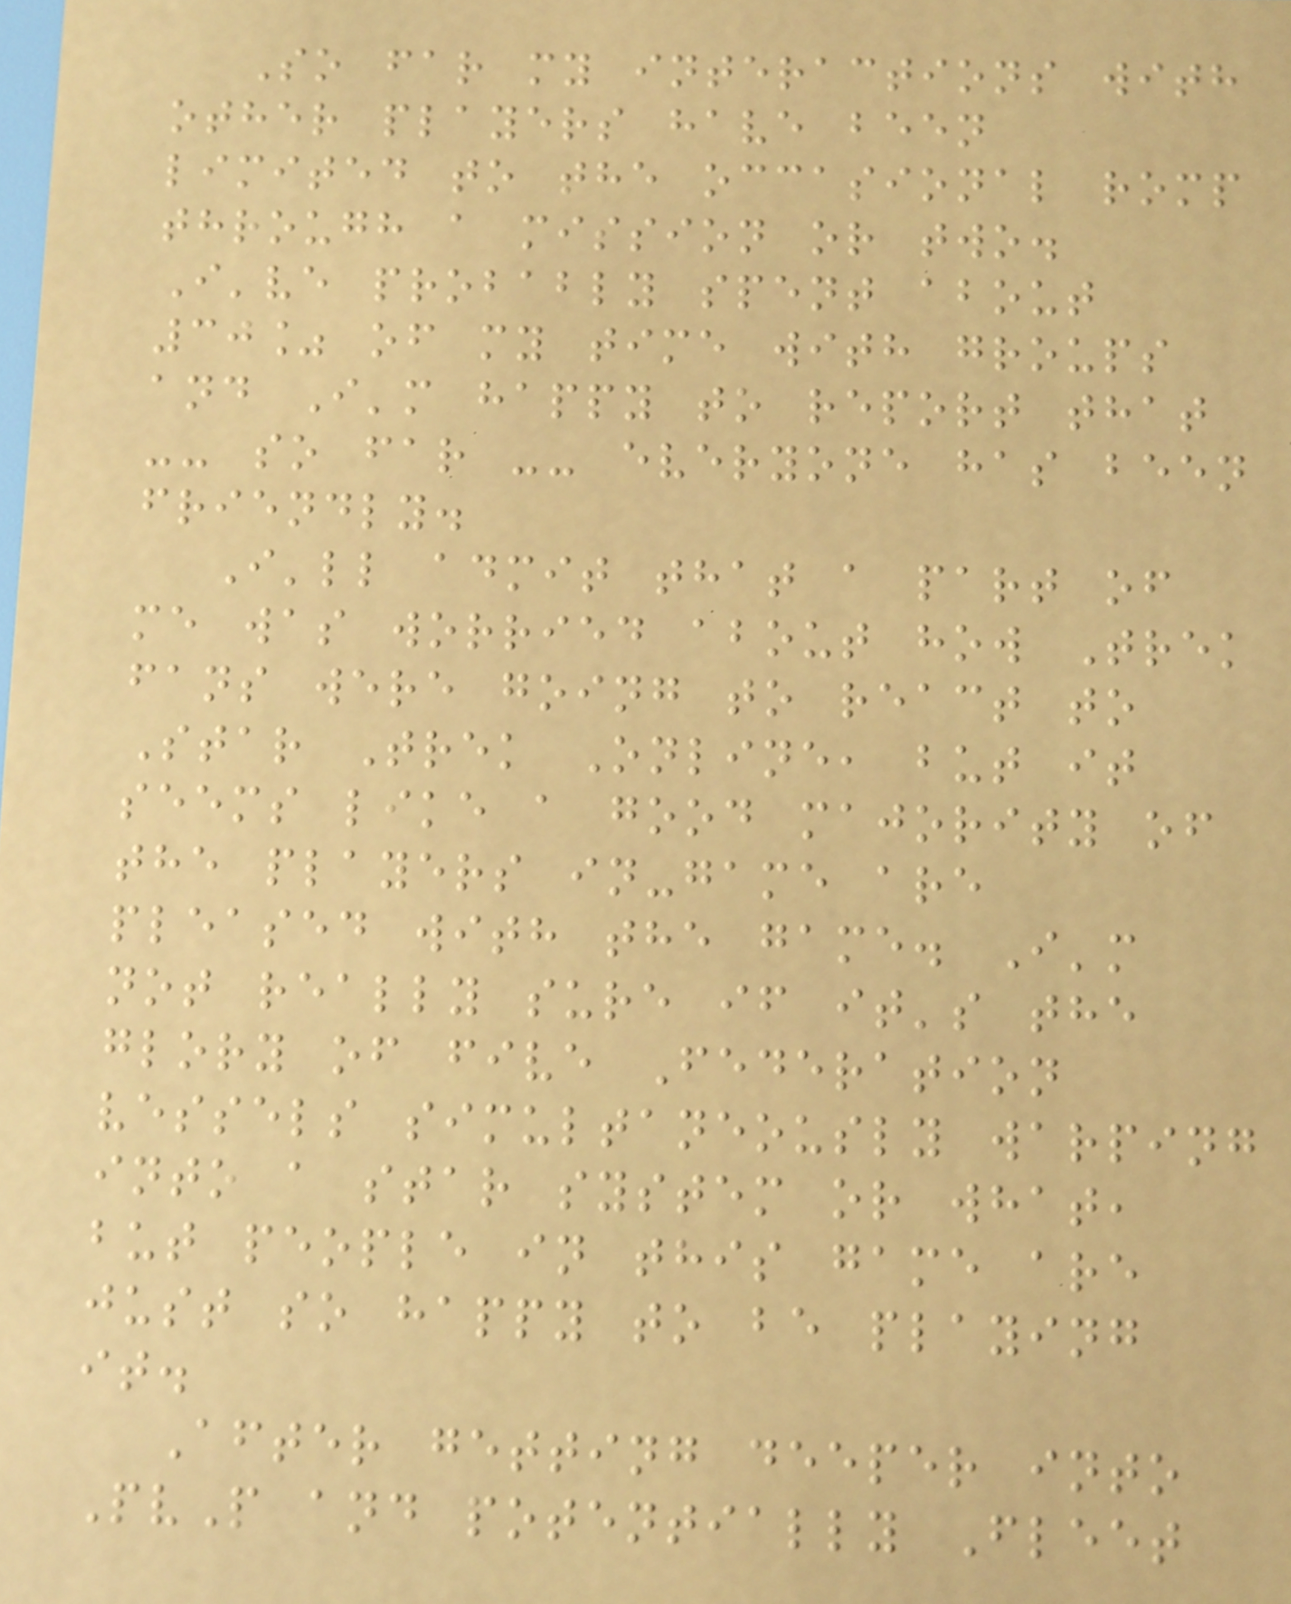So far my interactions with
other players have been
limited to the occasional romp
through a mission or two.
I've probably spent about
30% of my time with groups
and I'm happy to report that
-- so far -- everyone has been
friendly.
I'll admit that a part of
me was worried about how Trek
fans were going to react to
Star Trek Online, but it
seems like a good majority of
the players in-game are
pleased with the game. I'm
not really sure if it's the
glory of five Federation
vessels simultaneously warping
into a star system or what,
but people in this game are
just so happy to be playing
it.
After getting deeper into
PvP and potentially Fleet
